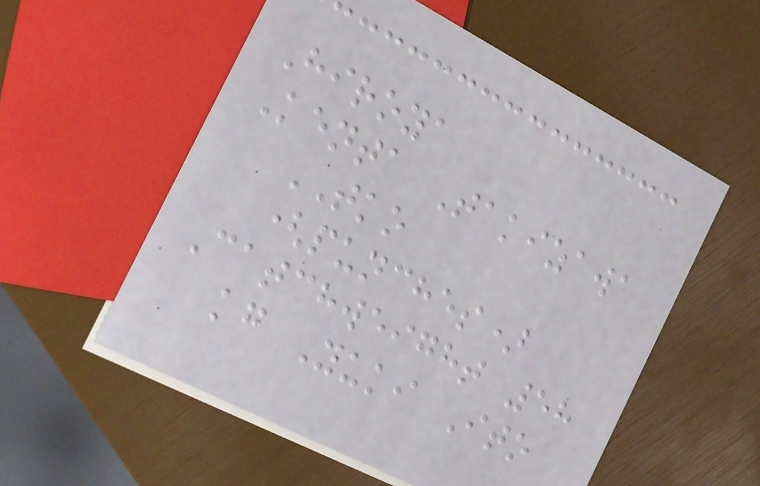Hiroya
Kenta Takizawa
TKO
(punches)
Catchweight 58
kg Yuki Ito
